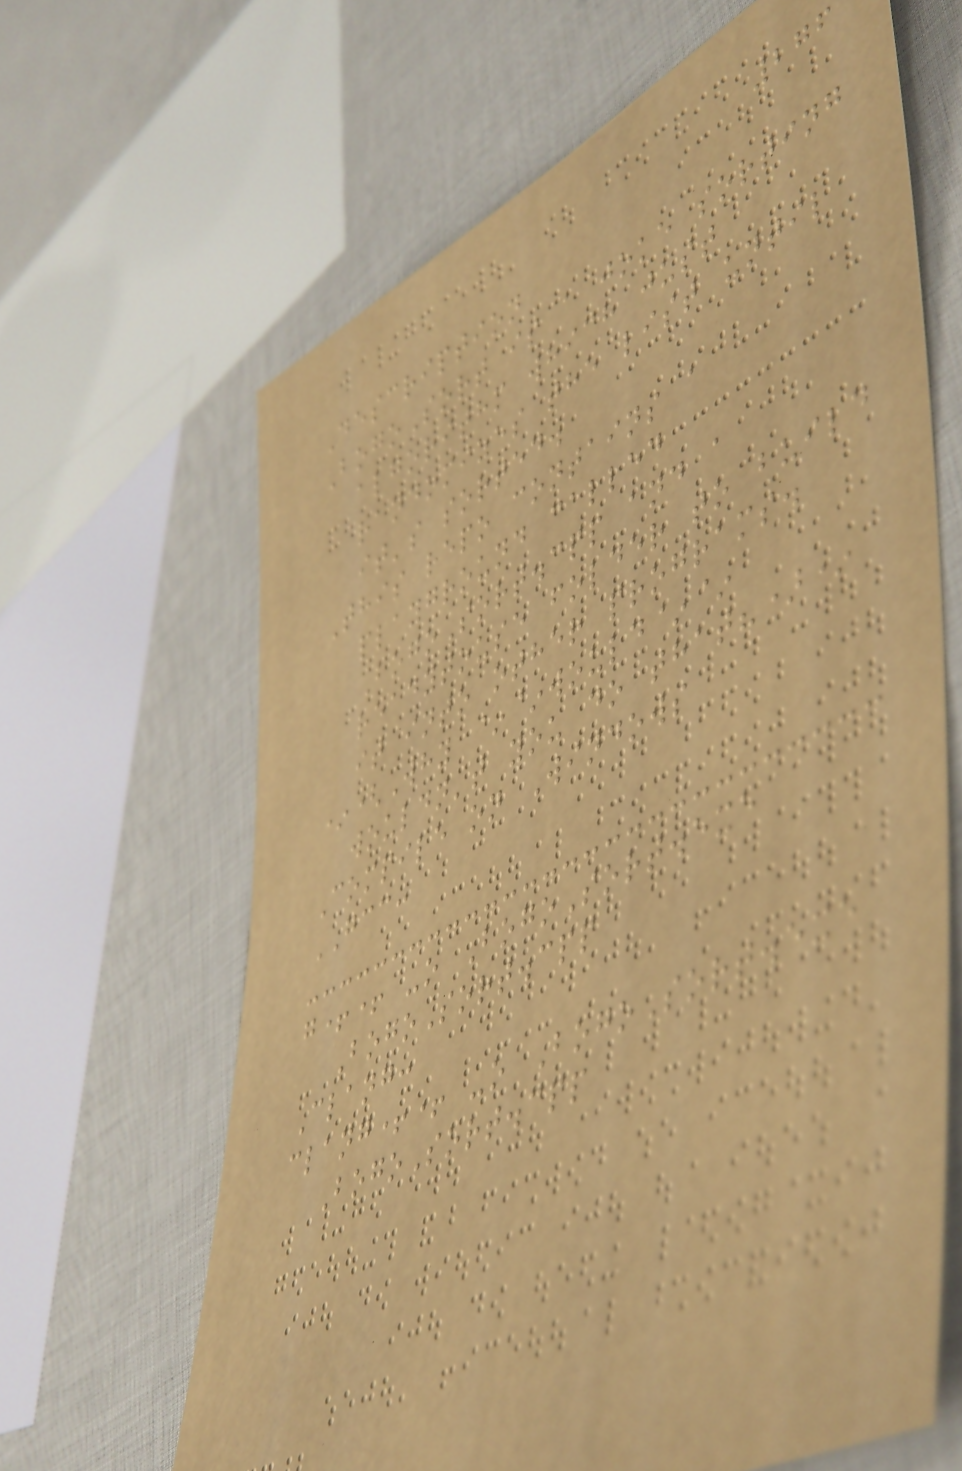276
Description
BogoSort is a joke sorting
algorithm which just
randomizes the list until
it's sorted.
This repo contains a
playground called
BogoSort.cpp and a
readytouse folder to build
it into other programs.
*(Why ~~would~~
wouldn't you do that?)*
Compile on Windows
GCC:
g++ -o BogoSort.exe
BogoSort.cpp
Clang:
clang++ -o BogoSort.exe
BogoSort.cpp
